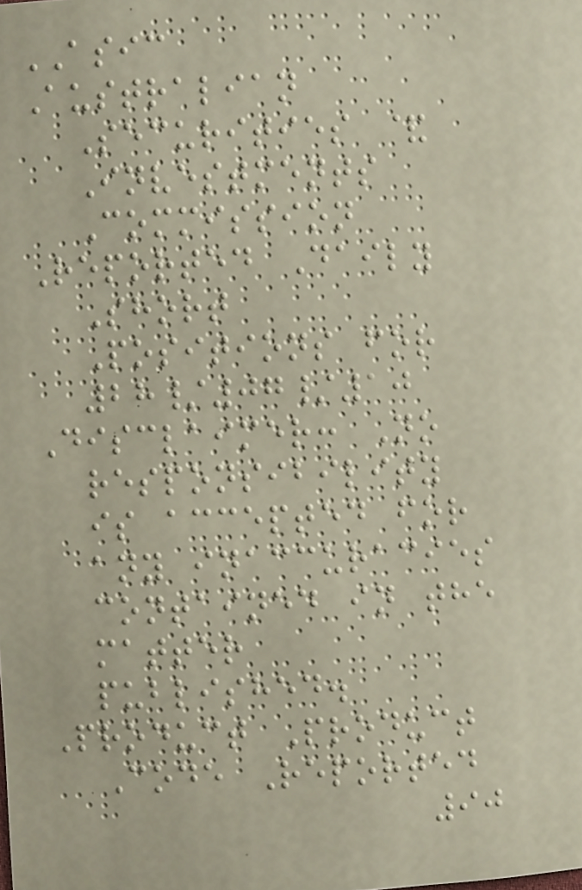ASIC
Australian
Securities &
Investments
Commission
Reported Daily
Short
Positions for
28/07/10
Disclaimer: No
responsibility
is accepted for
any inaccuracies
contained in the
matter
published.
Product Product
Code Reported
90
